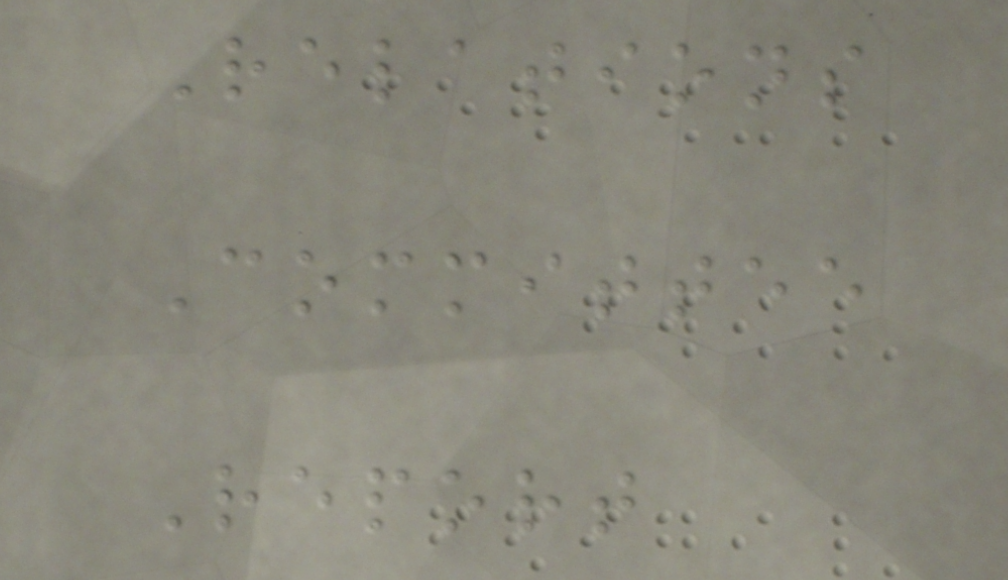Relations
Committee
Report
